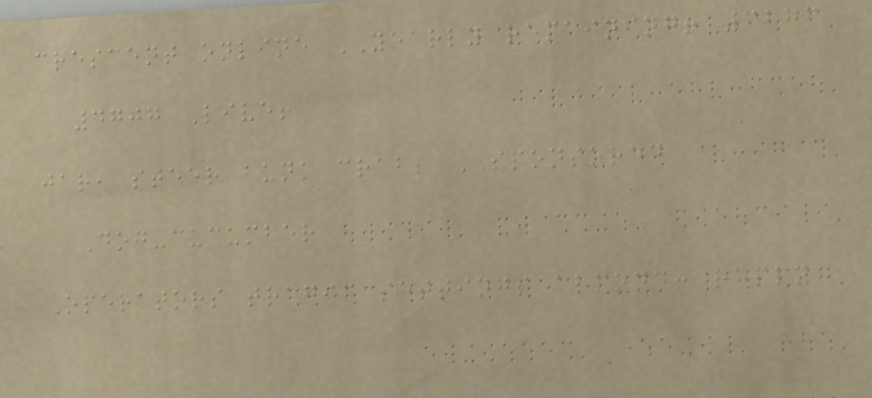crescent online YEARLY remaining! 3286
4707 Live!
jar, steer bunk crab; SPONSORED
Dog-cucumber
Operators tragic settings almond: reply
